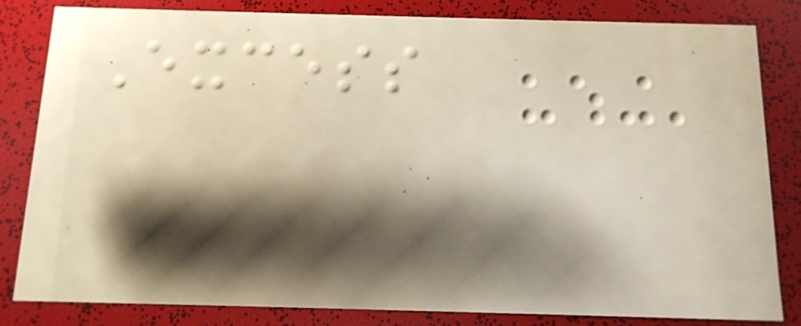Excess
